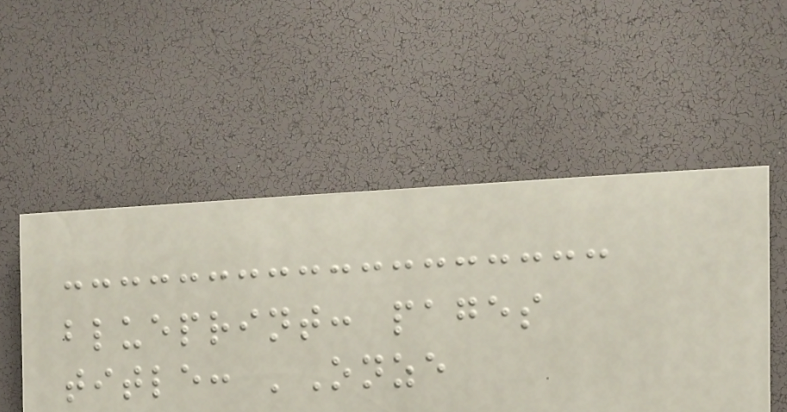blueprint: pages
title: 'Onze
